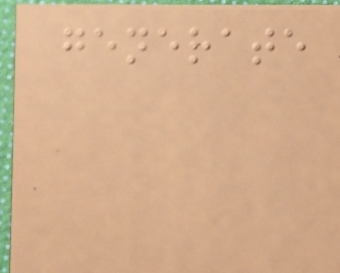generate
